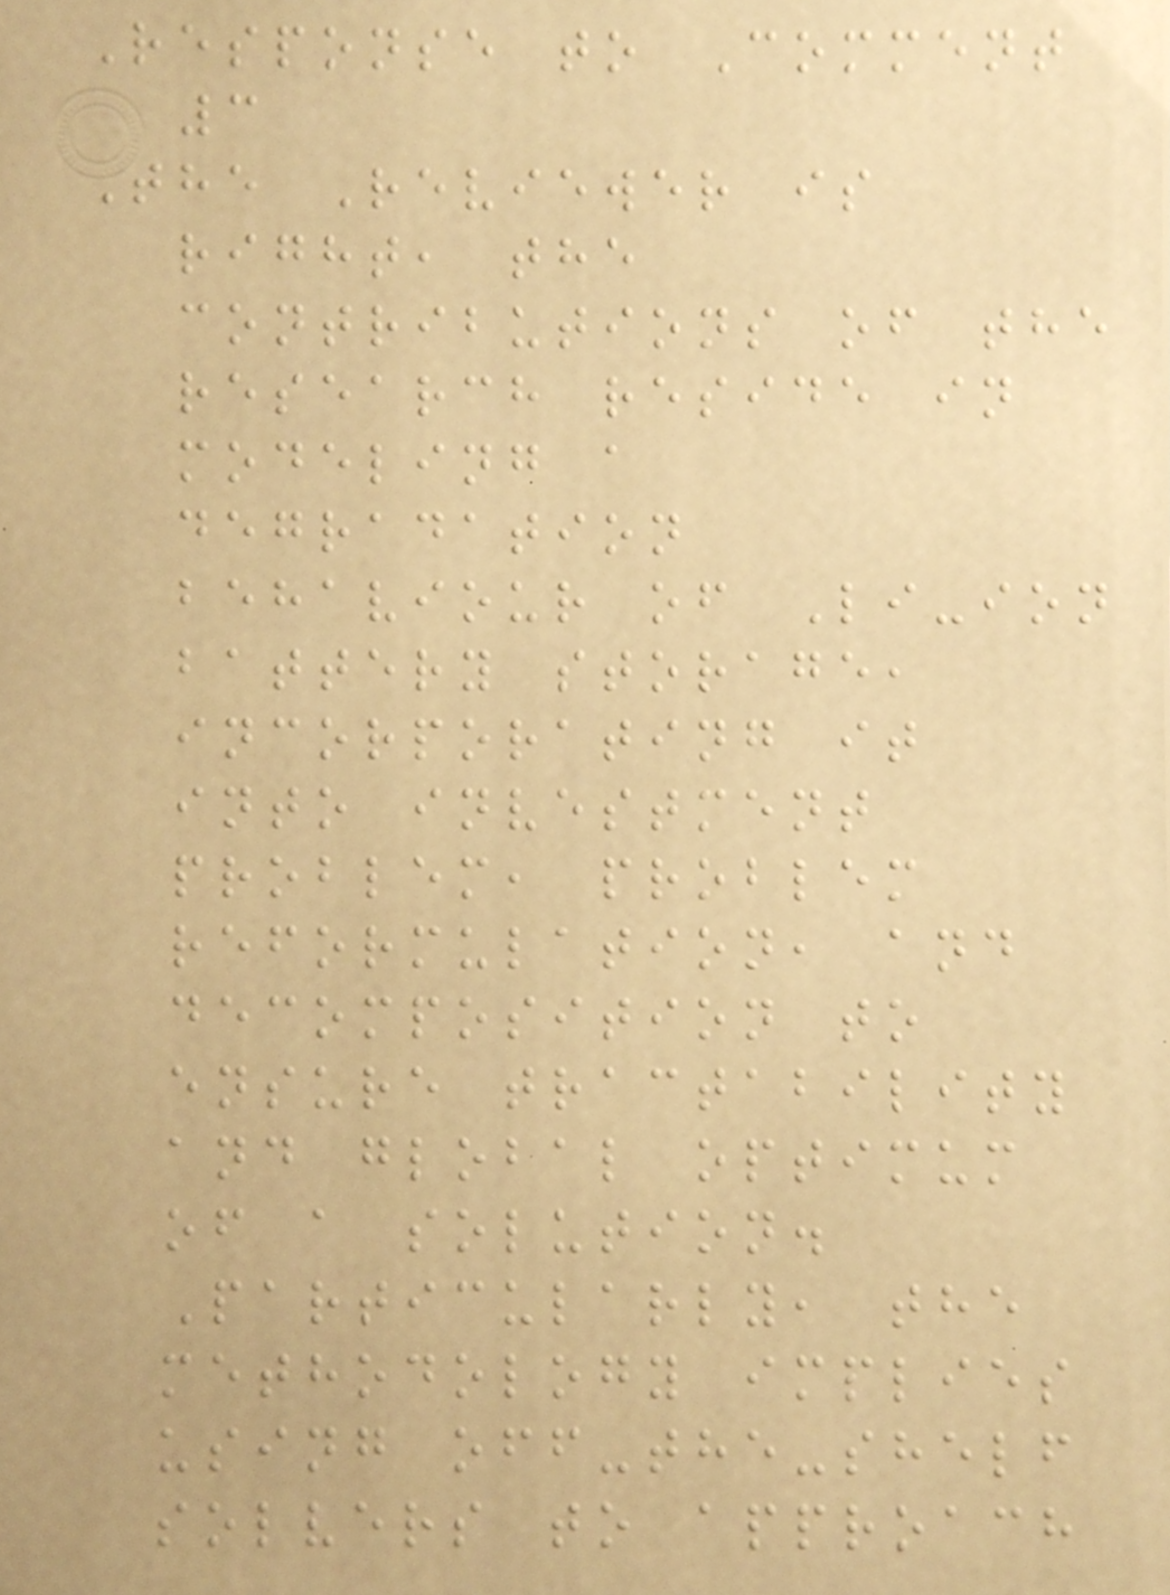Response to Comment
3
The Reviewer is
right, the
contributions of the
research reside in
modeling a
degradation
behaviour of Li-ion
battery storage,
incorporating it
into investment
problem, problem
reformulation, and
decomposition to
ensure tractability
and global optimum
of a solution.
Particularly, the
methodology implies
using off-the-shelf
solvers to approach
